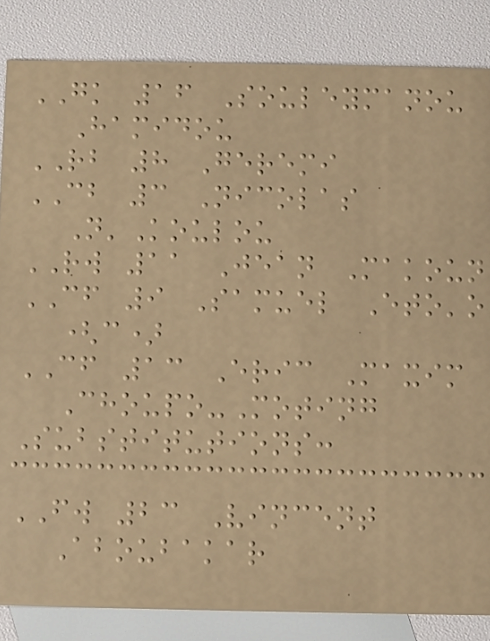GK 16 Souleymanou
Hamidou
RB 8 Geremi
CB 3 Nicolas
N'Koulou
RW 11 Jean Makoun
CF 9 Samuel Eto'o
(c)
CF 13 Eric Maxim
Choupo-Moting
Substitutions:
FW 23 Vincent
Aboubakar
